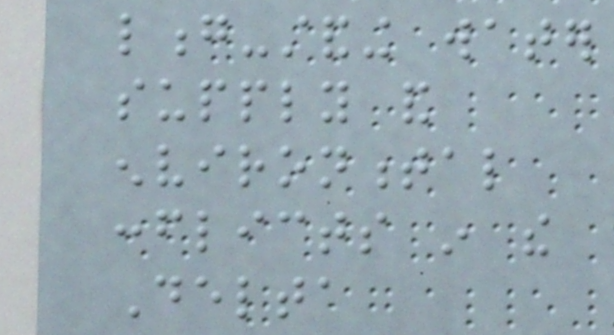long-standing water
supply and
environmental
conflicts in the
Delta
